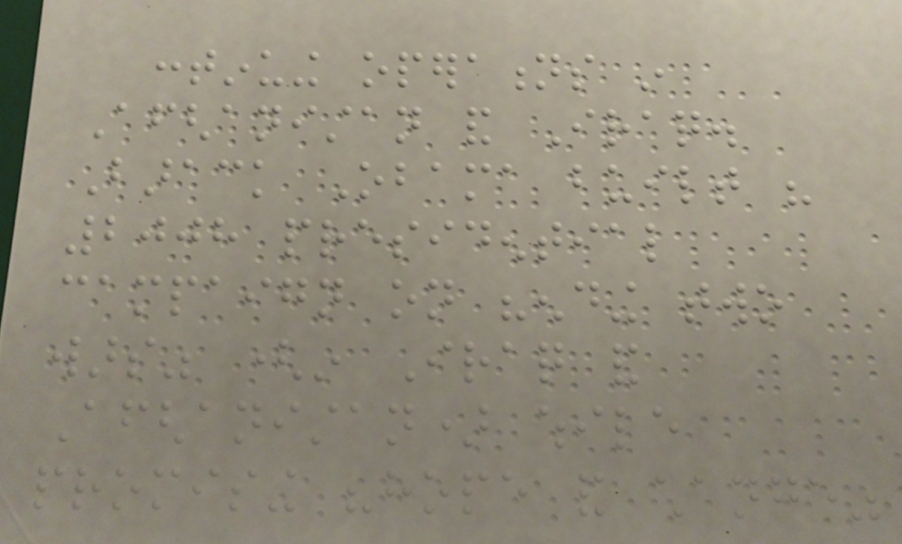continuing operations in
Afghanistan and Iraq.
Barack Obama built his
2008 presidential
campaign on "ending two
wars" (in Iraq and
Afghanistan) while
promising "hope and change"
